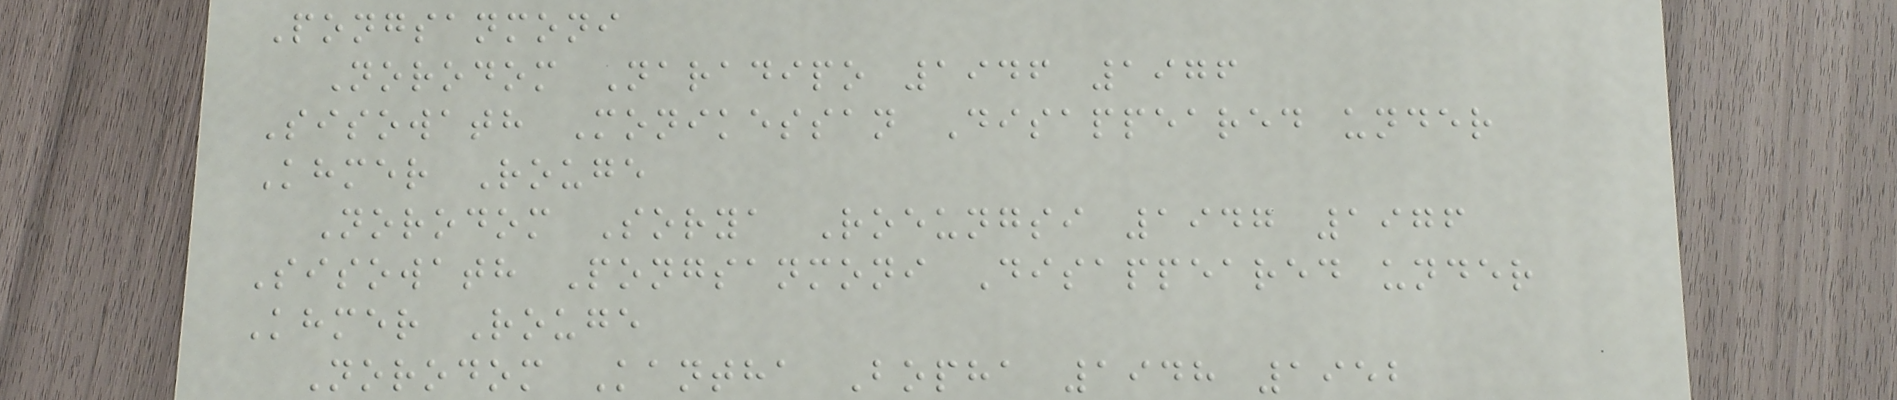Pongsanmoni
Norodom Naradipo 1946 1976
Sisowath Monikessan Disappeared under
Khmer Rouge
Norodom Sorya Roeungsi 1947 1976
Sisowath Pongsanmoni Disappeared under
Khmer Rouge
Norodom Kantha Bopha 1948 1952
